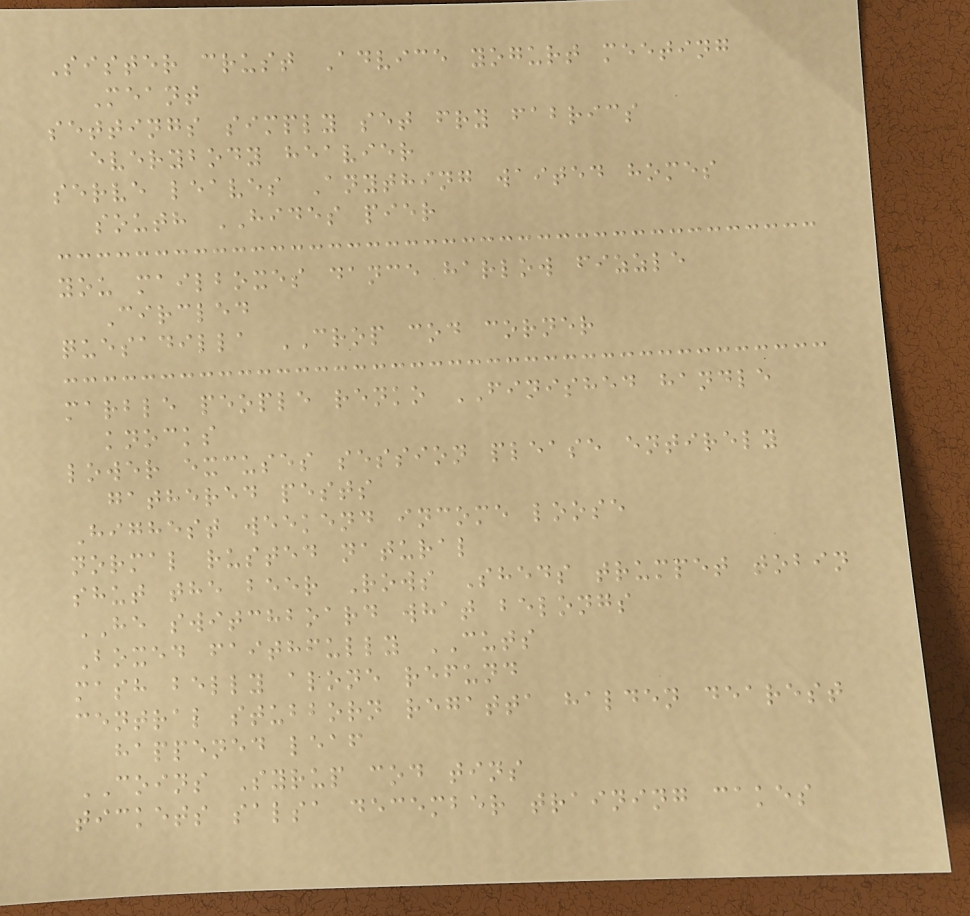Sister crust Advice yogurt meeting
Meant
settings simply set fry fabrics
everybody heavier
serve leaves Anything waited homes
south HIDES pier
you mailboxes dance harlow fizzle
Circled
quesadilla CROP cod corner
marble people renko FINISHED handle
knocks
lower excuses session please entirely
gathered pests
Highest weekend income loose
normal rusted natural
shut the beer Rows Sheds trumpet tobin
HE switchboard what belongs
Boxed faithfully CUTS
mash belly alone refund
central stubborn regatta halden dearest
happened leaf
COINS Syrup cod tins
tickets salsa december training cakes
